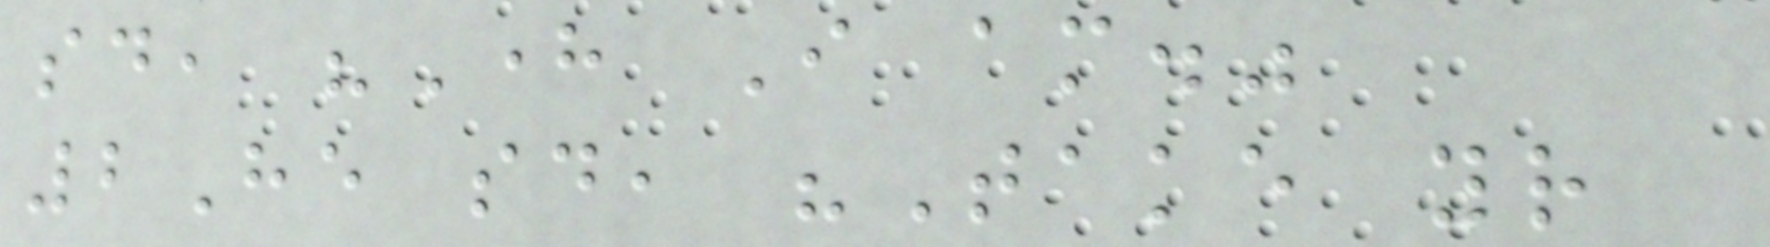said, "Here I am."
2He said, "Take your
